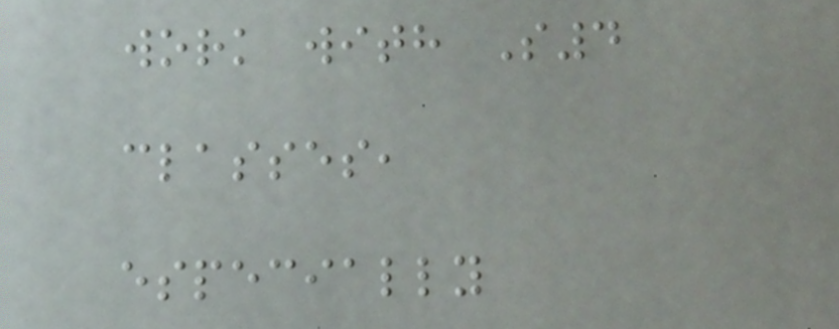work with S4
classes,
especially
